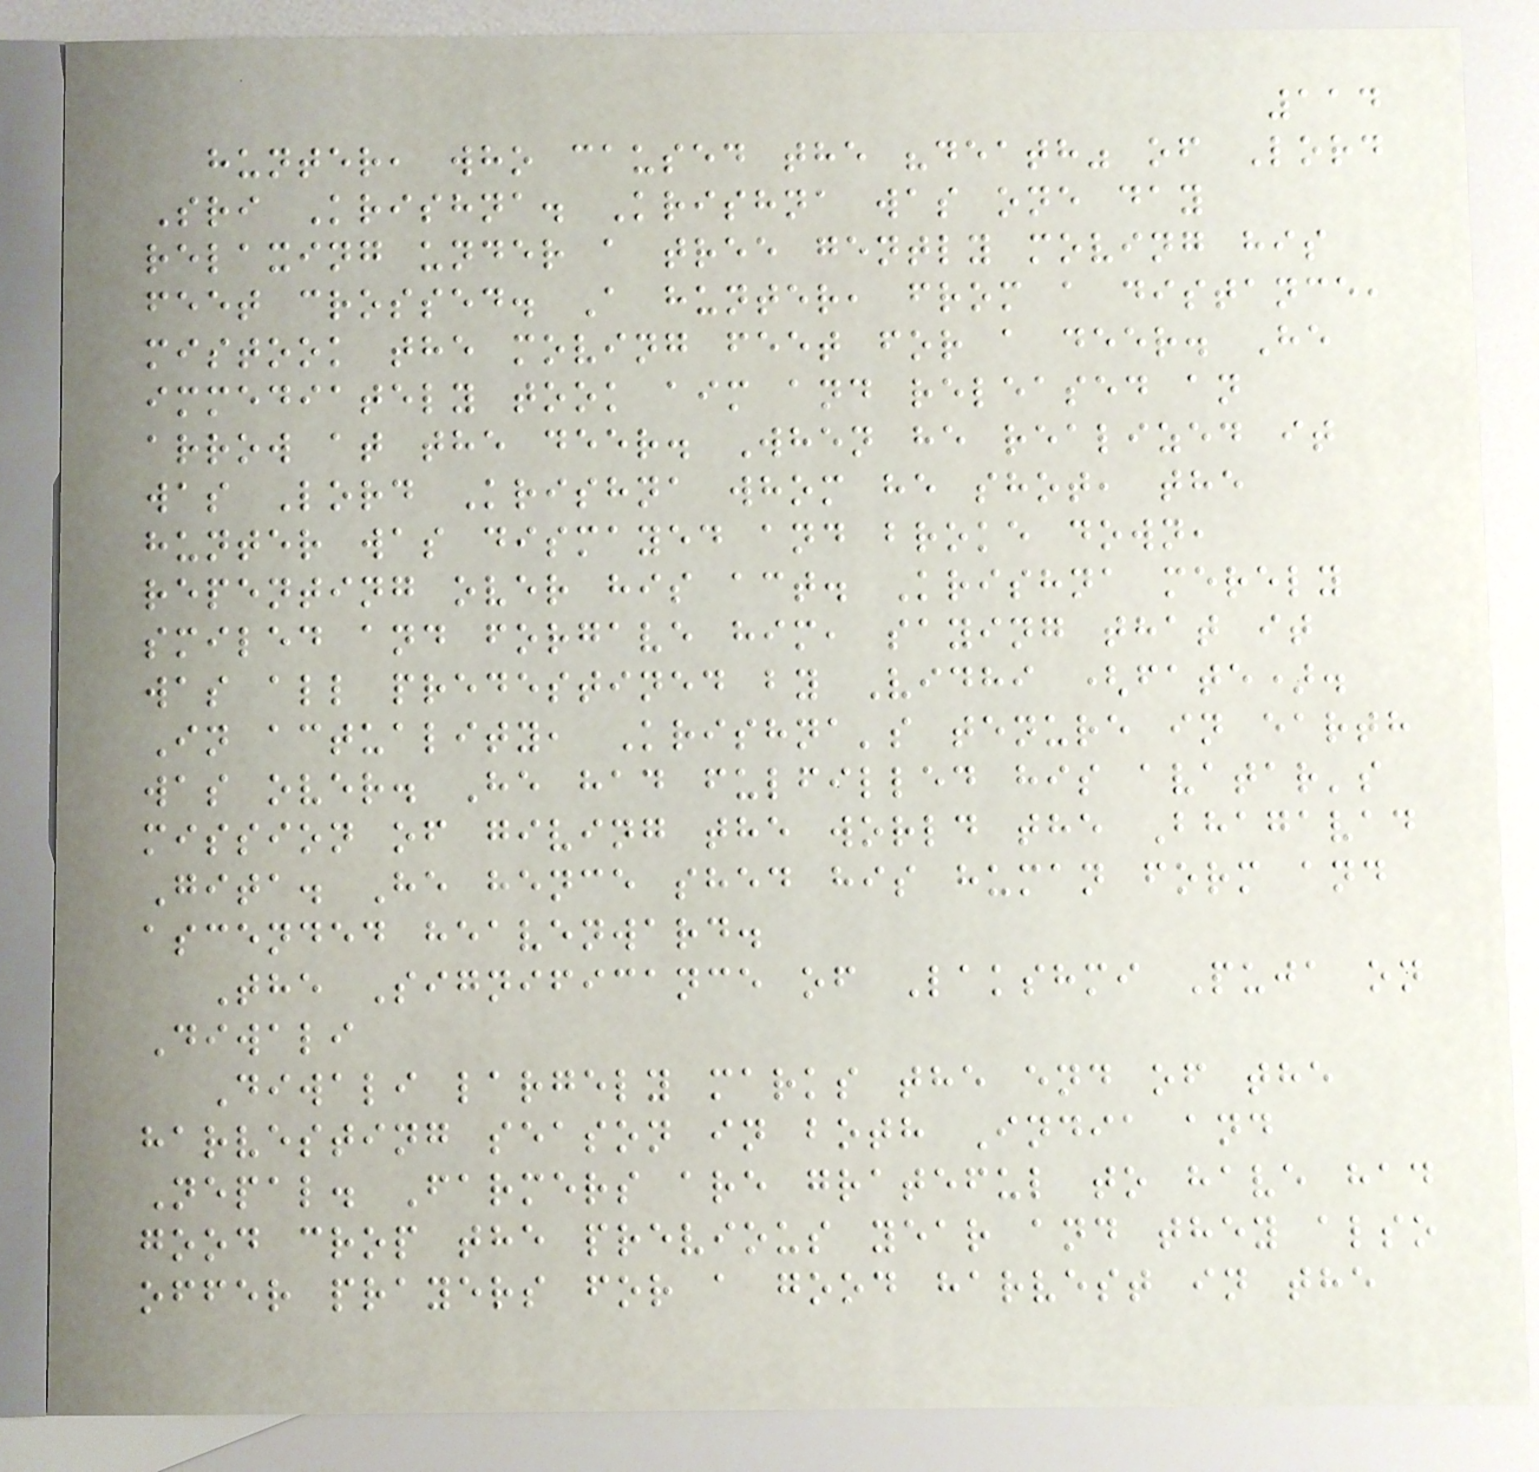114
hunter, who caused the "death" of Lord
Sri Krishna. Krishna was one day
relaxing under a tree gently moving his
feet crossed. A hunter, from a distance,
mistook the moving feet for a deer. He
immediately took aim and released an
arrow at the deer. When he realized it
was Lord Krishna whom he shot, the
hunter was dismayed and broke down,
repenting over his act. Krishna merely
smiled and forgave him, saying that it
was all predestined by Vidhi (fate).
In actuality, Krishna's tenure in earth
was over. He had fulfilled his avatar's
mission of giving the world the Bhagavad
Gita. He hence shed his human form and
ascended heavenward.
The Significance of Lakshmi Puja on
Diwali
Diwali largely marks the end of the
harvesting season in both India and
Nepal. Farmers are grateful to have had
good crop the previous year and they also
offer prayers for a good harvest in the
